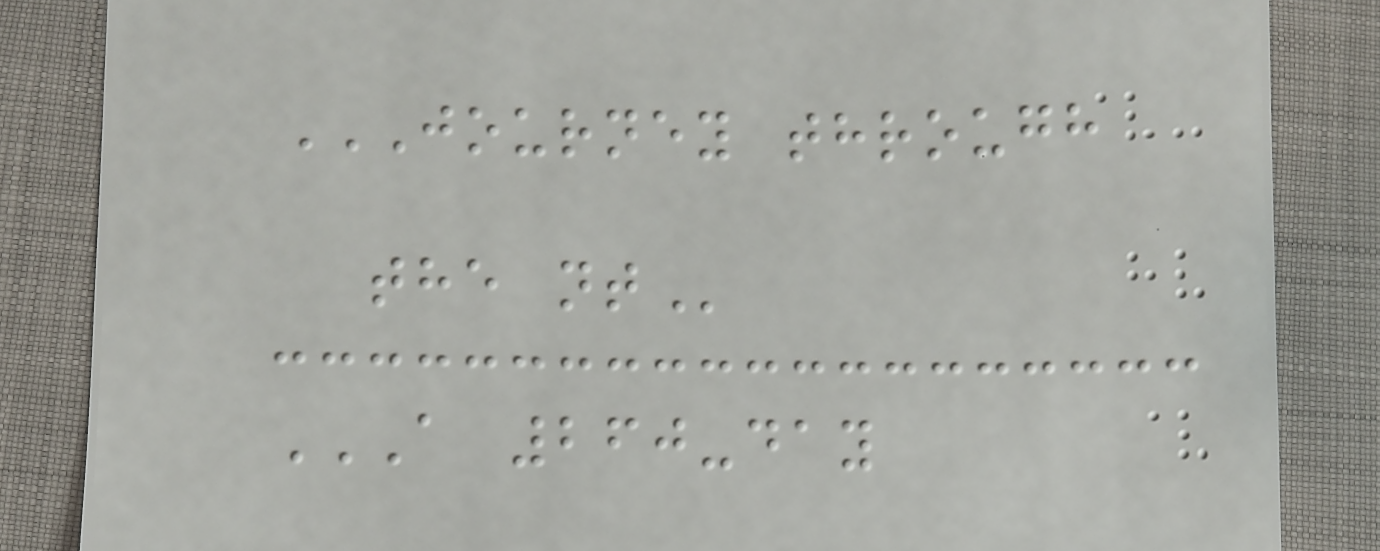JOURNEY THROUGH
THE NT
A 260-DAY
